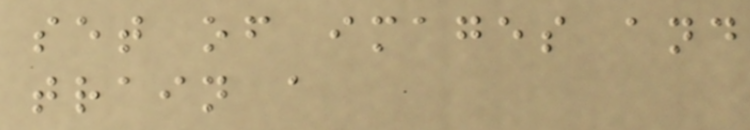set of images and
train a
